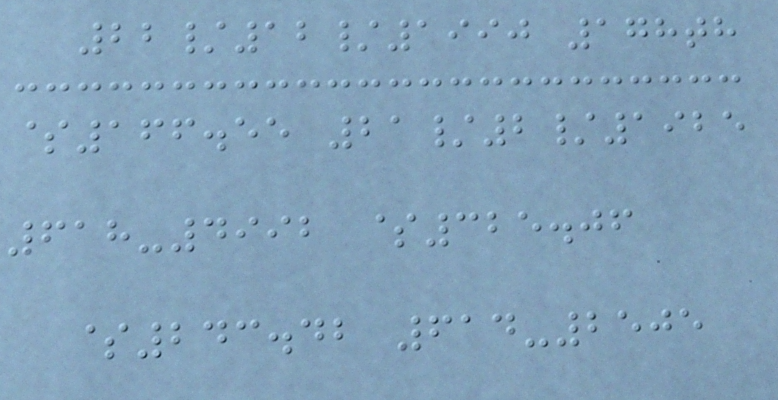22/12/1990 178th
$166.55 21/2/1925
618-4992 $325.06
$243.42 614-2505
